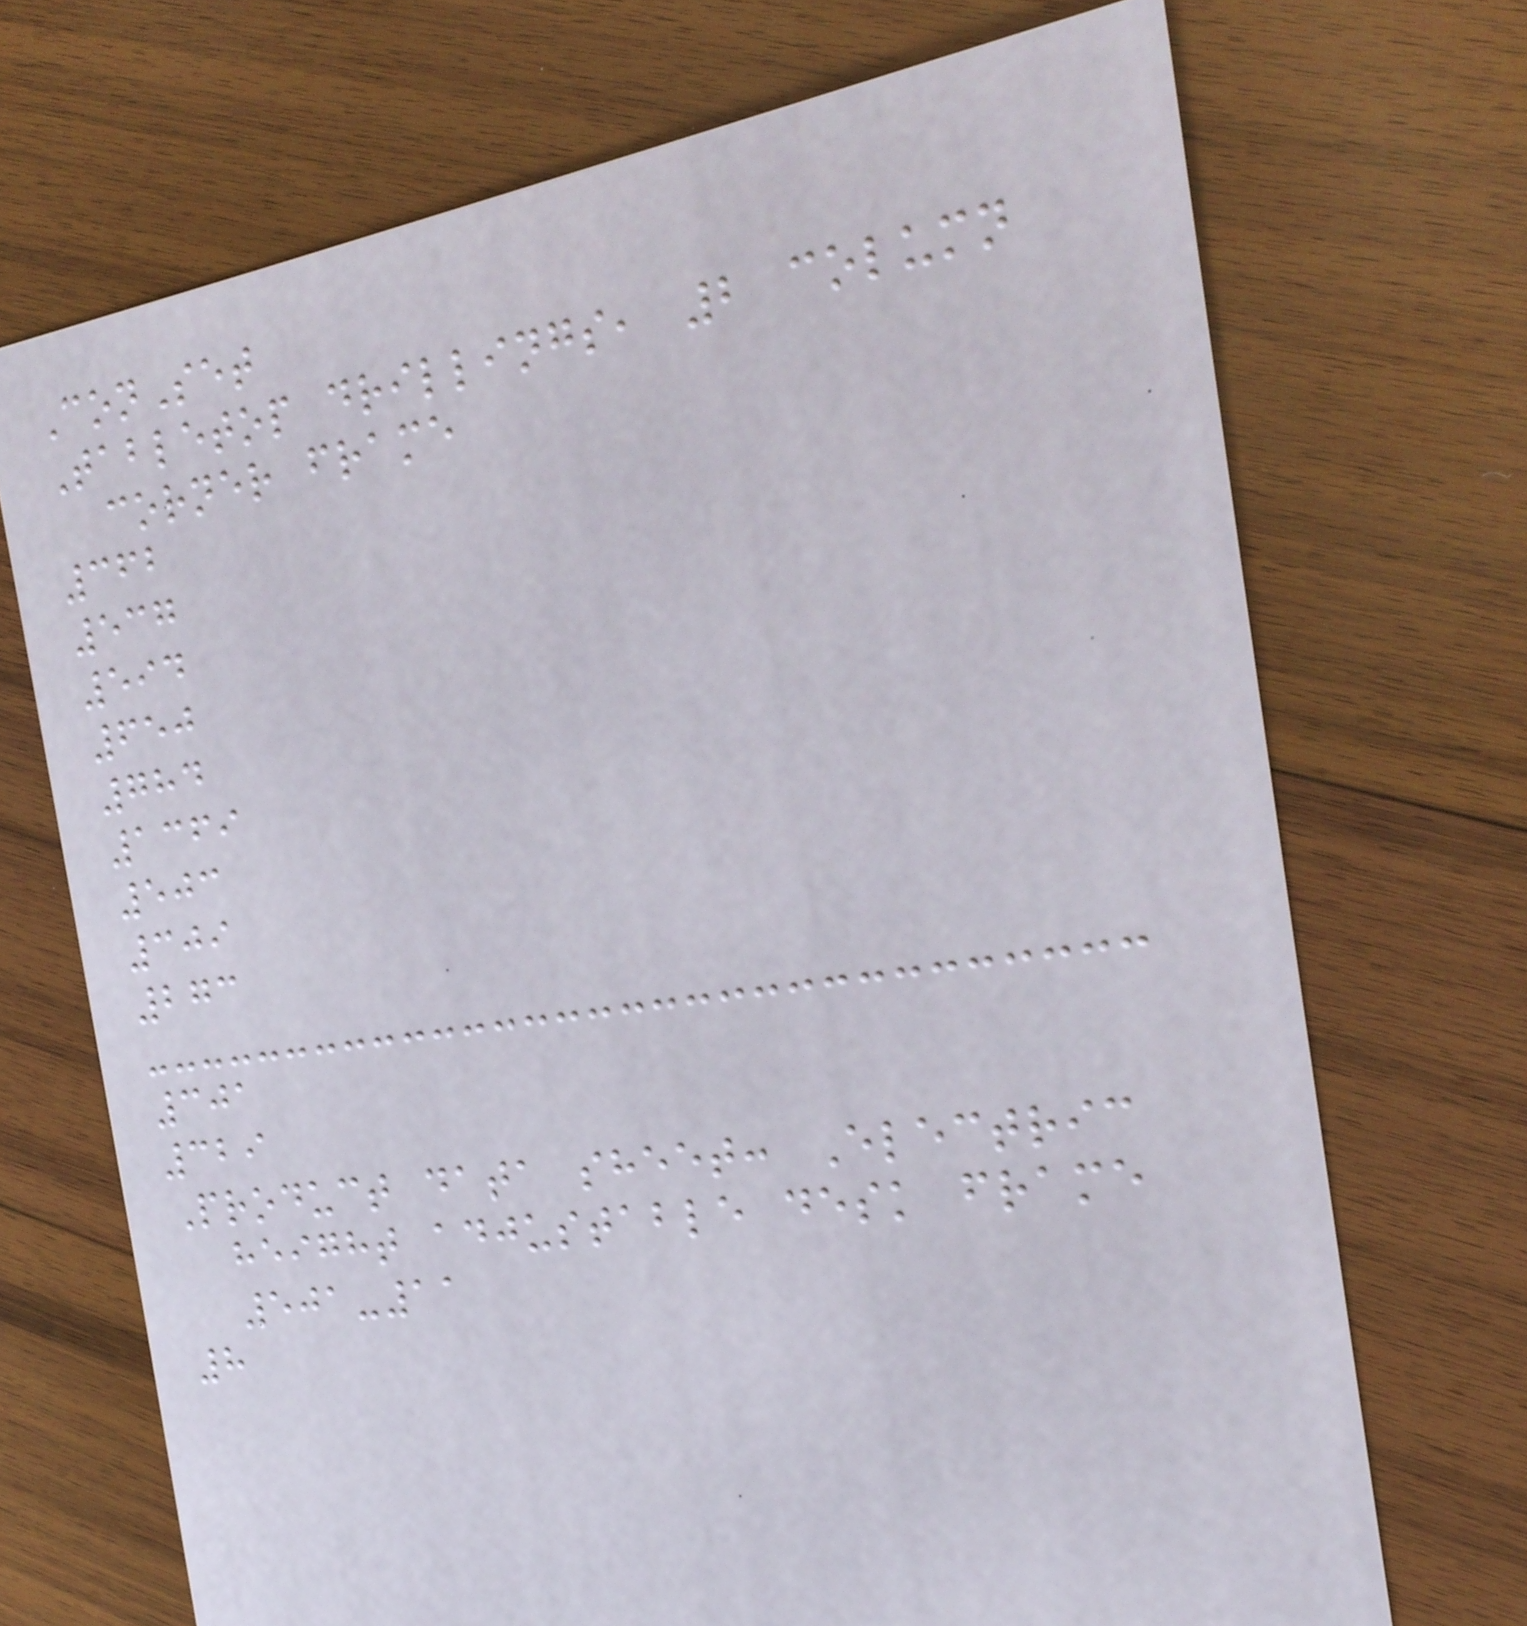ConSet
Tabletop drillings, 2 column
corner frame
362
537
594
650
784
1369
503
309
273
301
329
Product data sheet: Electric
height adjustable desk frame
501-11
8
